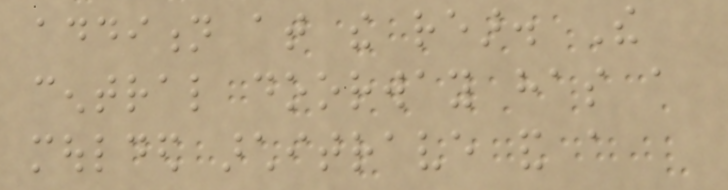addition at the rear. The
central doorway has a
moulded architrave and a
